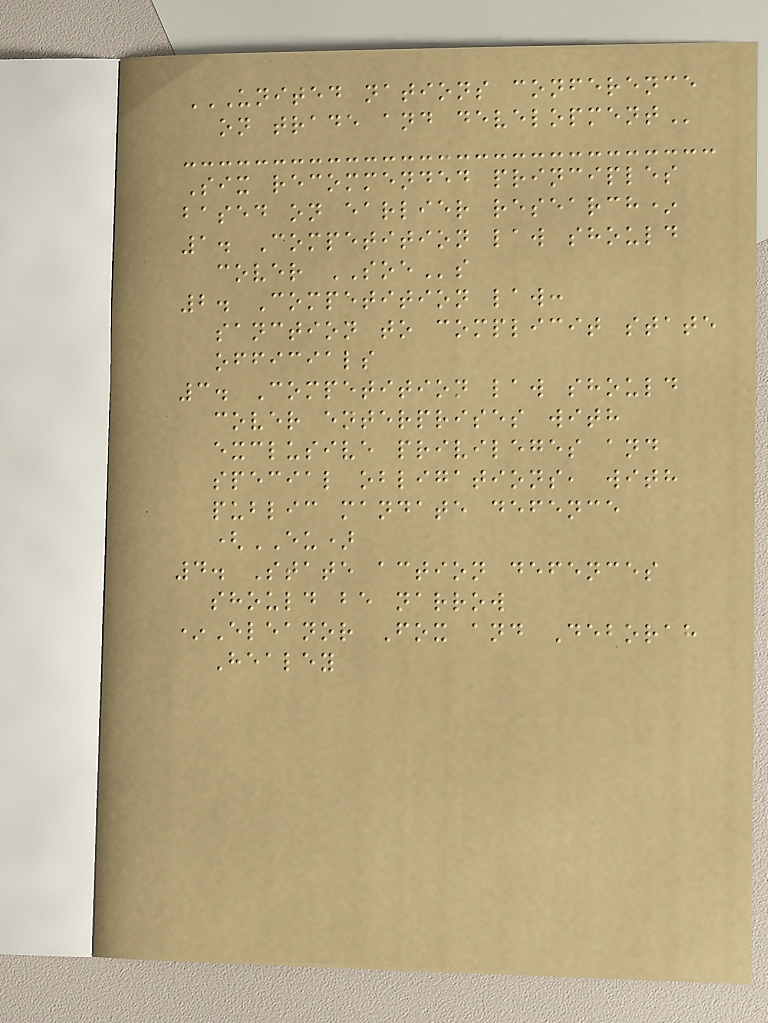UNITED NATIONS CONFERENCE
ON TRADE AND DEVELOPMENT
Six recommended principles
based on earlier research*
1. Competition law should
cover SOEs
2. Competition law:
sanction to complicit state
officials
3. Competition law should
cover enterprises with
exclusive privileges and
special obligations, with
public mandate defence
(EU)
4. State action defences
should be narrow
*Eleanor Fox and Deborah
Healey
